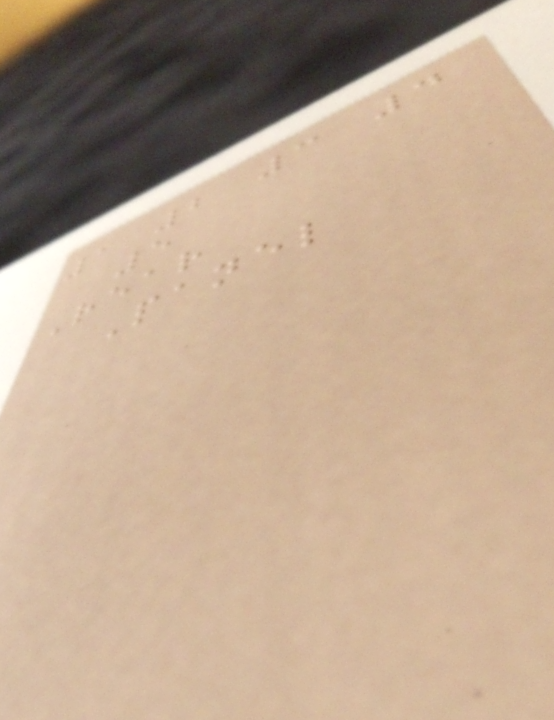1 2 3 4
5
Rear
Panel
